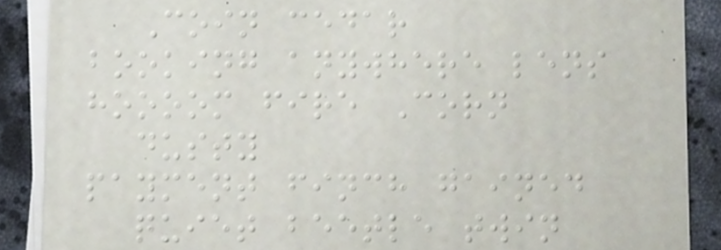Coin cedar
booking anywhere lens
hoooom fire Corn
dusty
payment finch gained
quiet beetle twin
